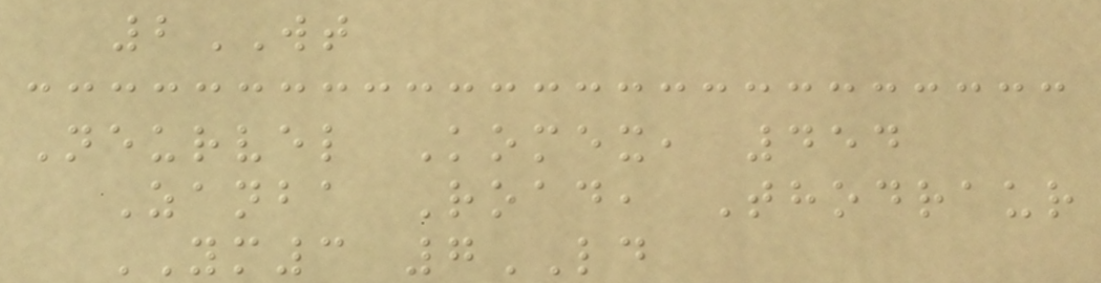2WT
Neurvel Komex, 454
Zanba Road, Thodraur
YM3 7LD
